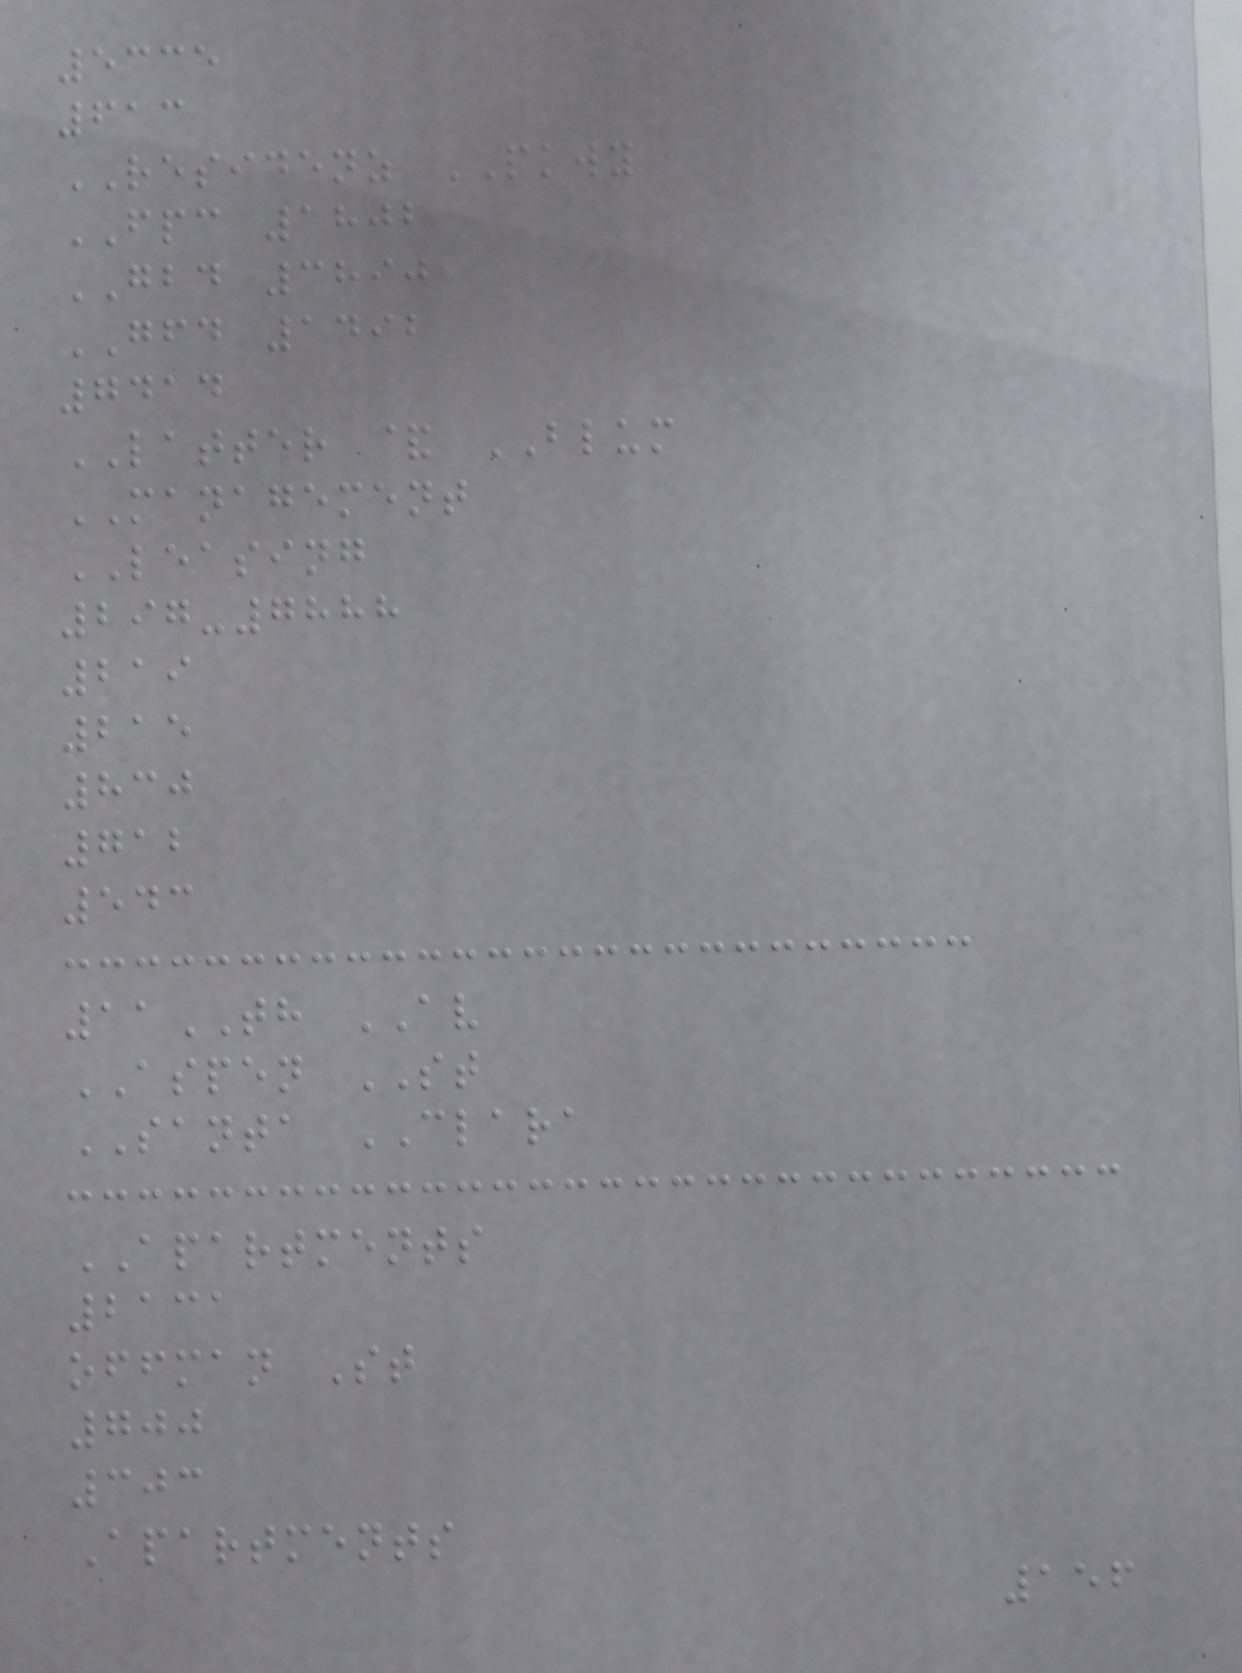5335
613
RESIDENZ PKWY
FPC 1802
GBD 3890
GFD 1492
7414
LATTER & BLUM
MANAGEMENT
LEASING
297-7888
219
215
830
712
543
11TH AV
ASPEN ST
SANTA CLARA
APARTMENTS
2131
offman St
700
303
Apartments
156
